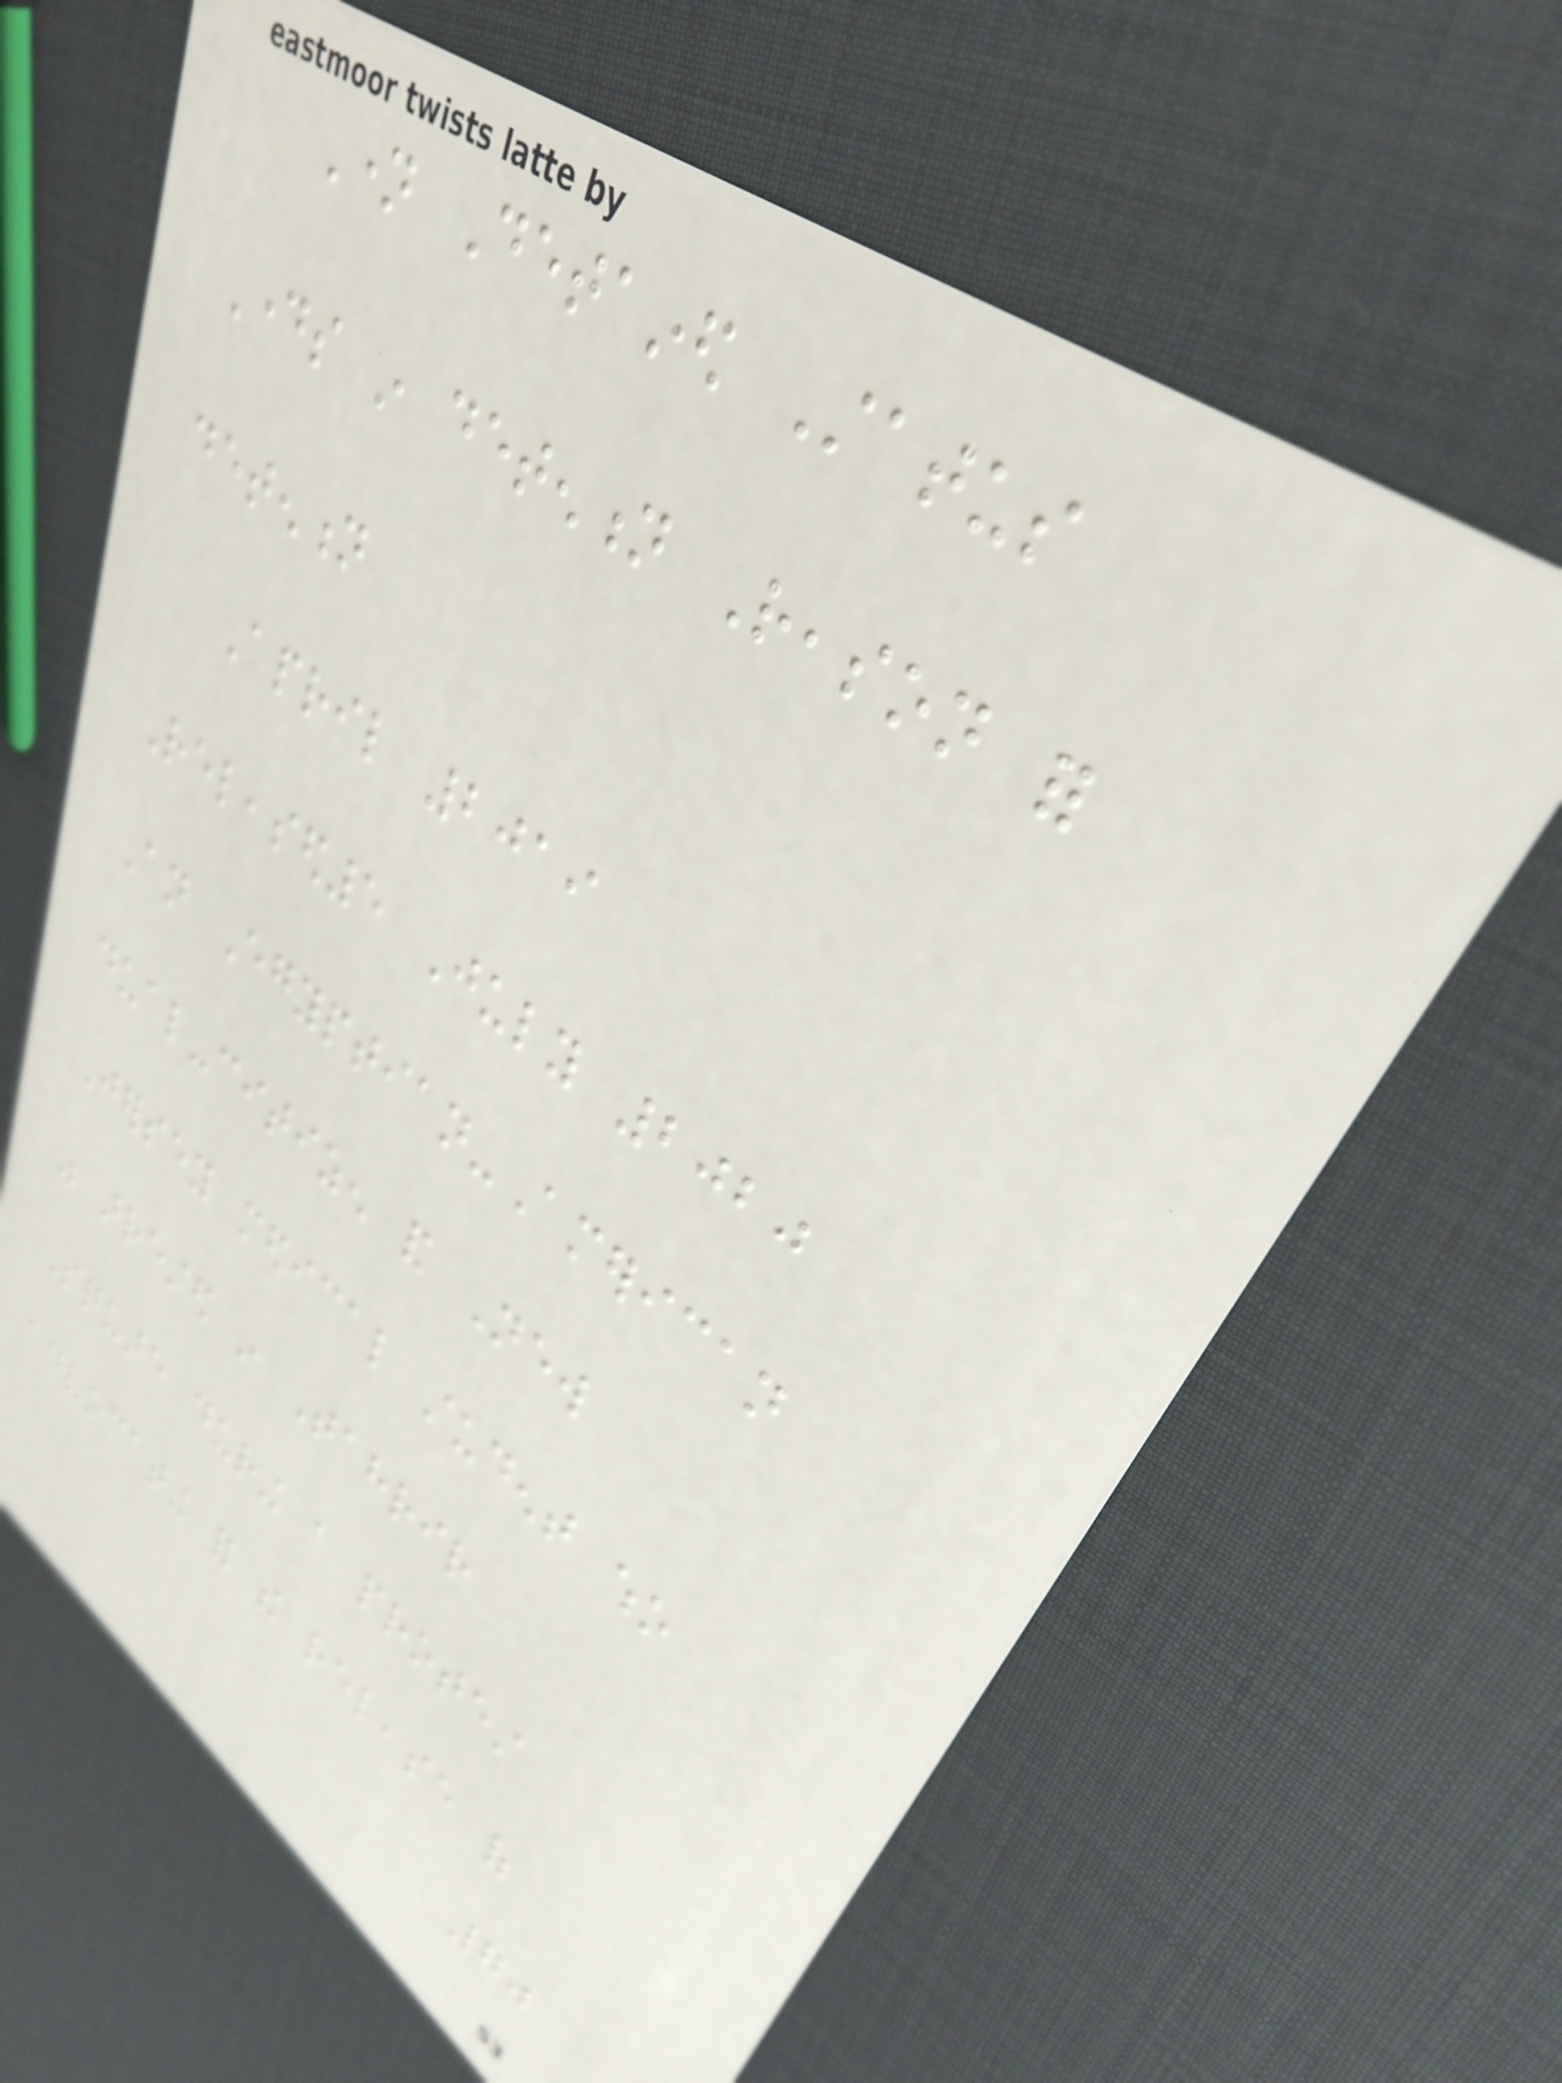Name Detained Status
Days in detention Reason for
detention
April 2019
Released5 July 2020
An Egyptian-American
dual-citizen and New
Jersey medical student who
was arrested in Tahrir
Square during a protest
advocating for the release of
70
